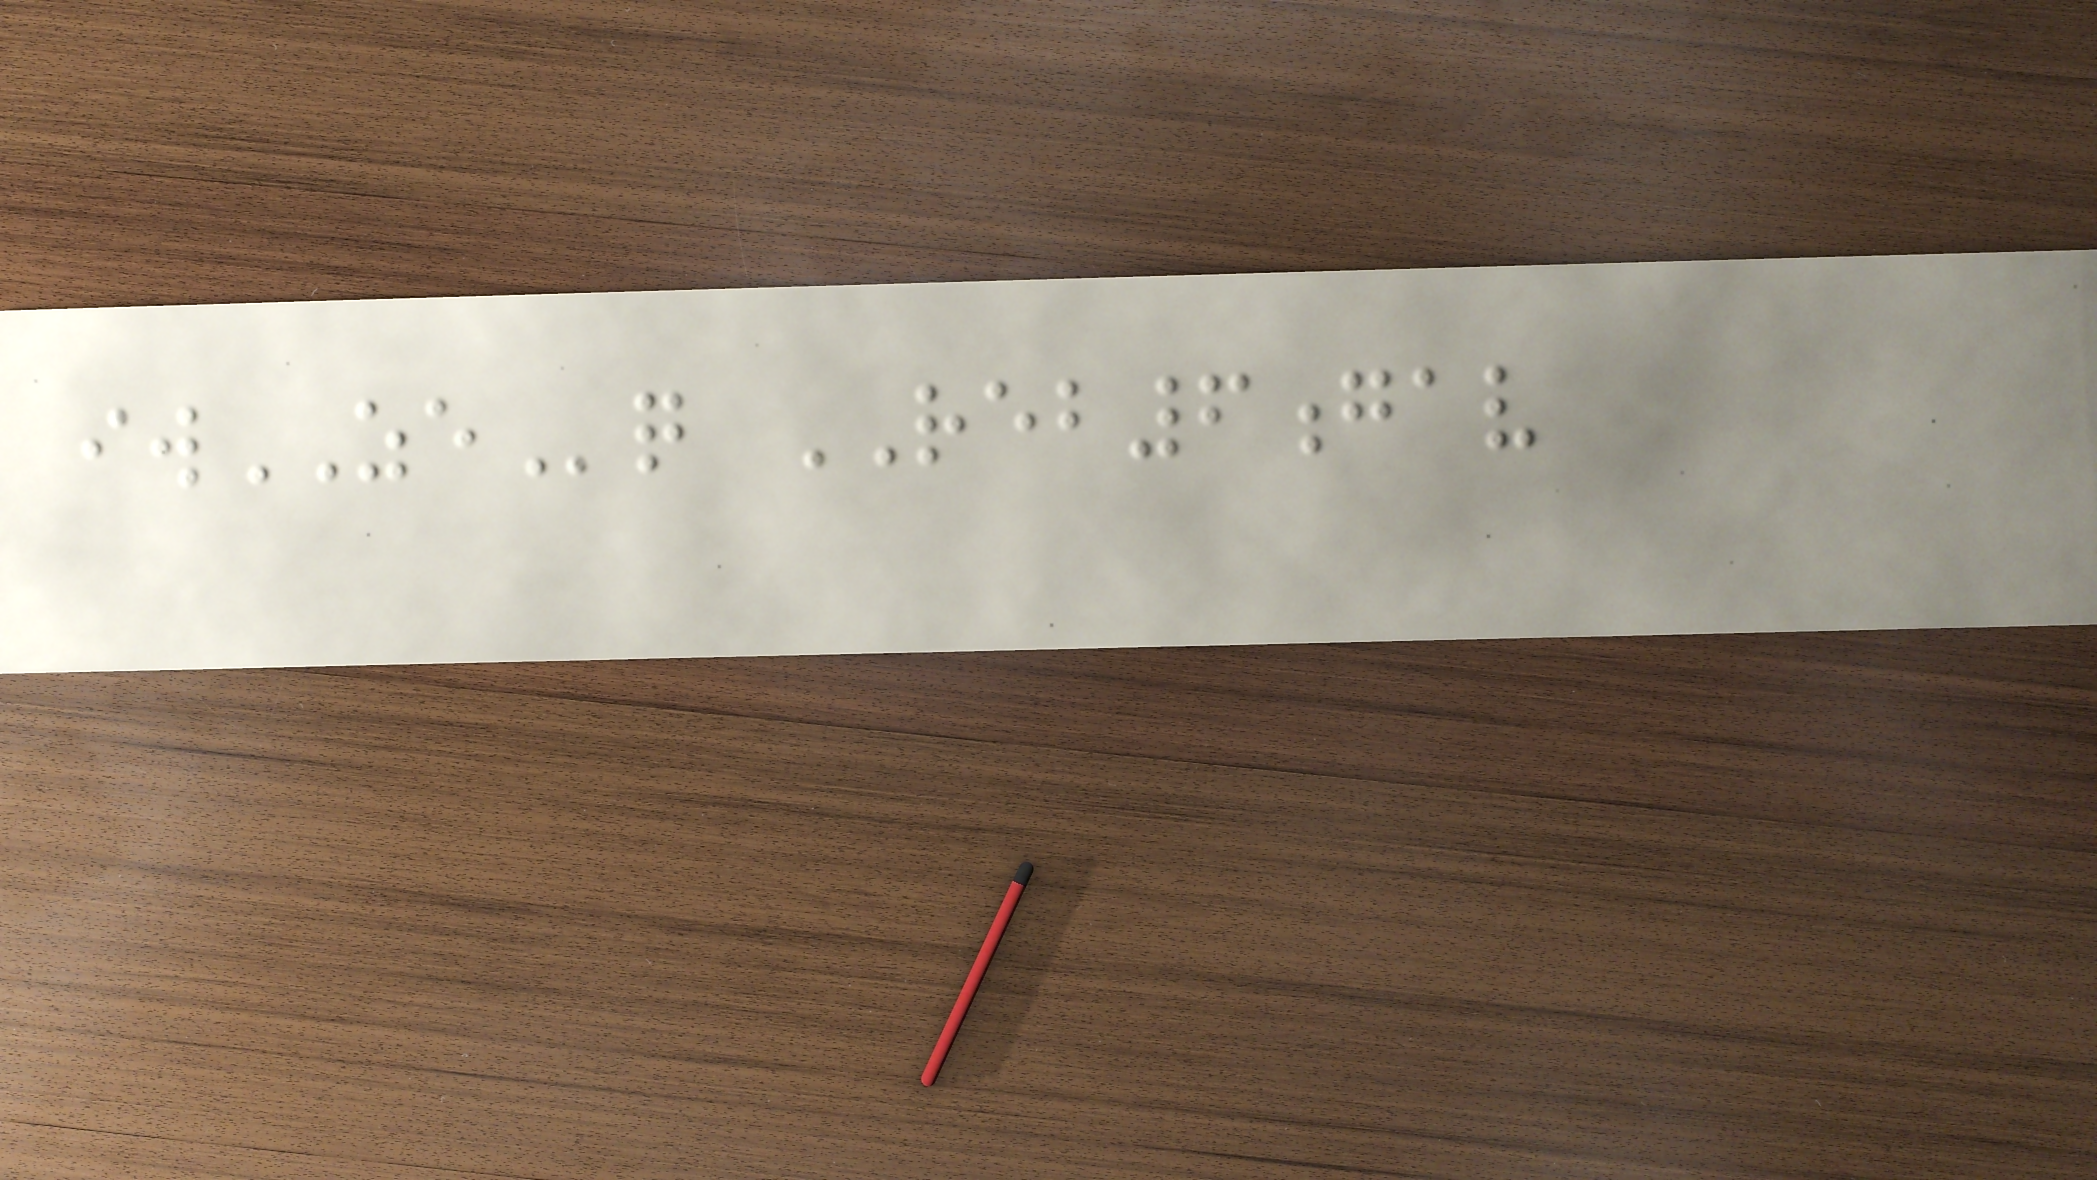iwZEq REB6gav
